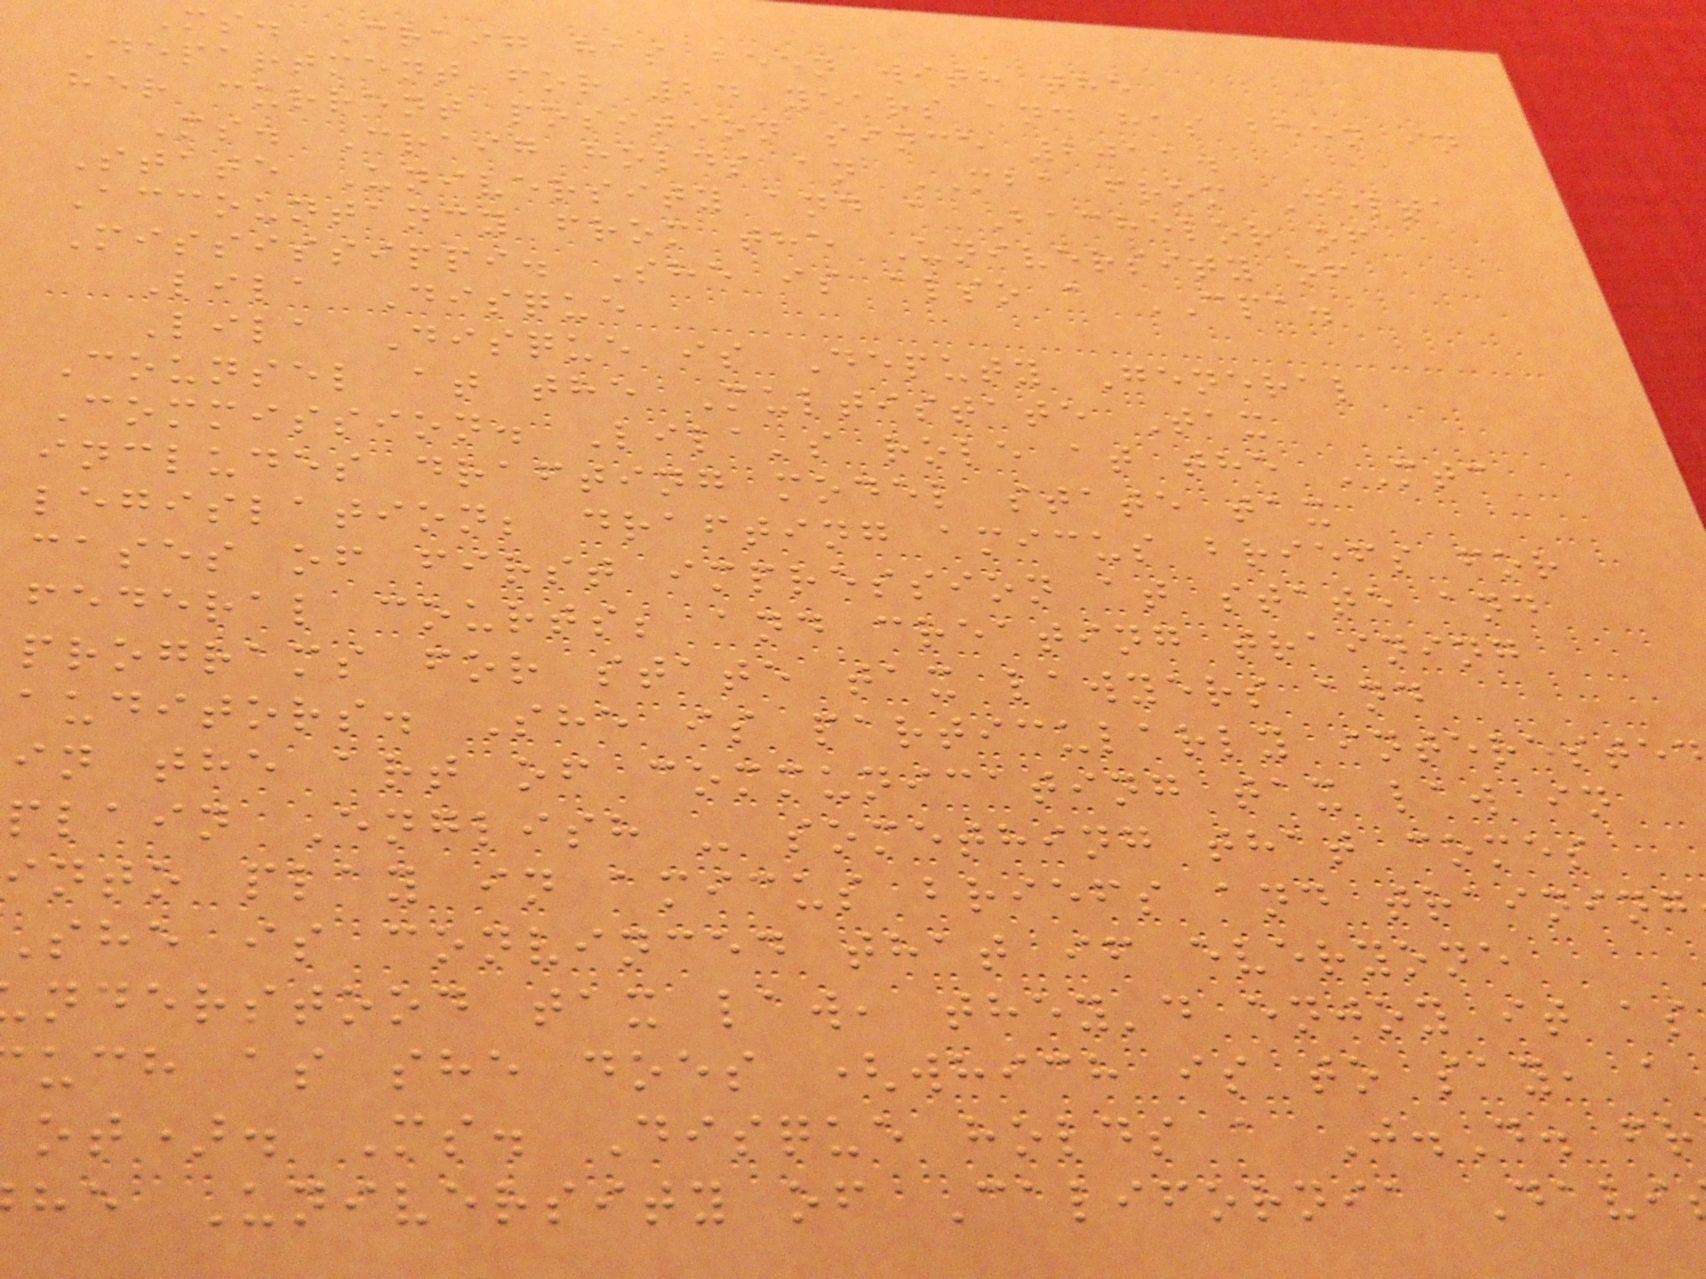Ms. Craig has been with the
Department for 24 years and has been in
her current position since 2011.
Ms. Craig holds an MBA from Delta
State University and a Bachelor of
Accountancy from the University of
Mississippi. She is also a CPA.
Lila Disque
Lila Disque is Deputy General
Counsel at the Multistate Tax
Commission. Lila's role at the MTC
includes drafting model state tax
legislation; drafting amicus briefs for
cases of first impression at state and
federal courts; and creating training
programs for state tax lawyers and
auditors. She is particularly intereste
in the art of communicating tax law in
plain English - something that comes
into play in amicus briefs and training
she is convinced that if everyone
nderstood tax law, they'd enjoy it as
uch as she does (which is to say, a
ot). Ms. Disque holds a J.D. fr
he University of California Davi
